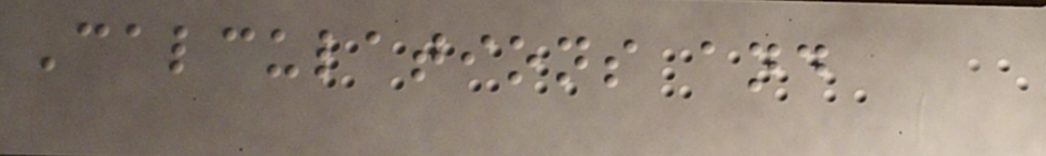Calculations and
